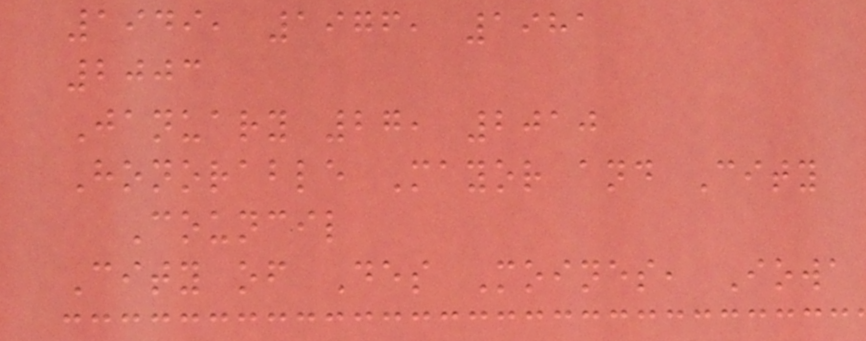1949, 1976, 1981
2003
January 27, 2010
Honorable Mayor and City
Council
City of Des Moines, Iowa
